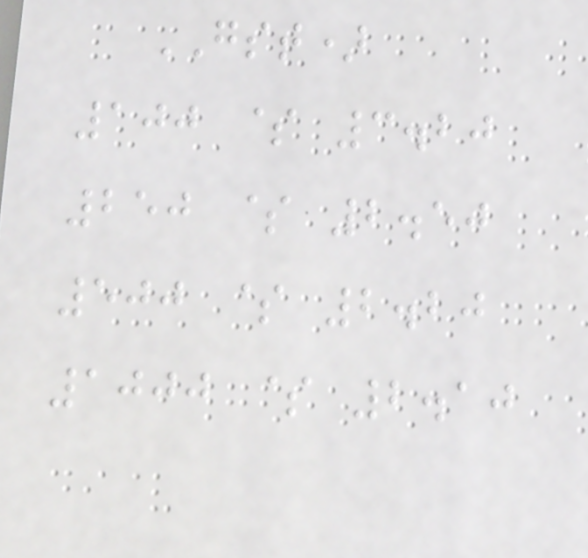GST)
100 $ 3.20
250 $ 2.50
500 $ 2.20
1000 $ 2.10
